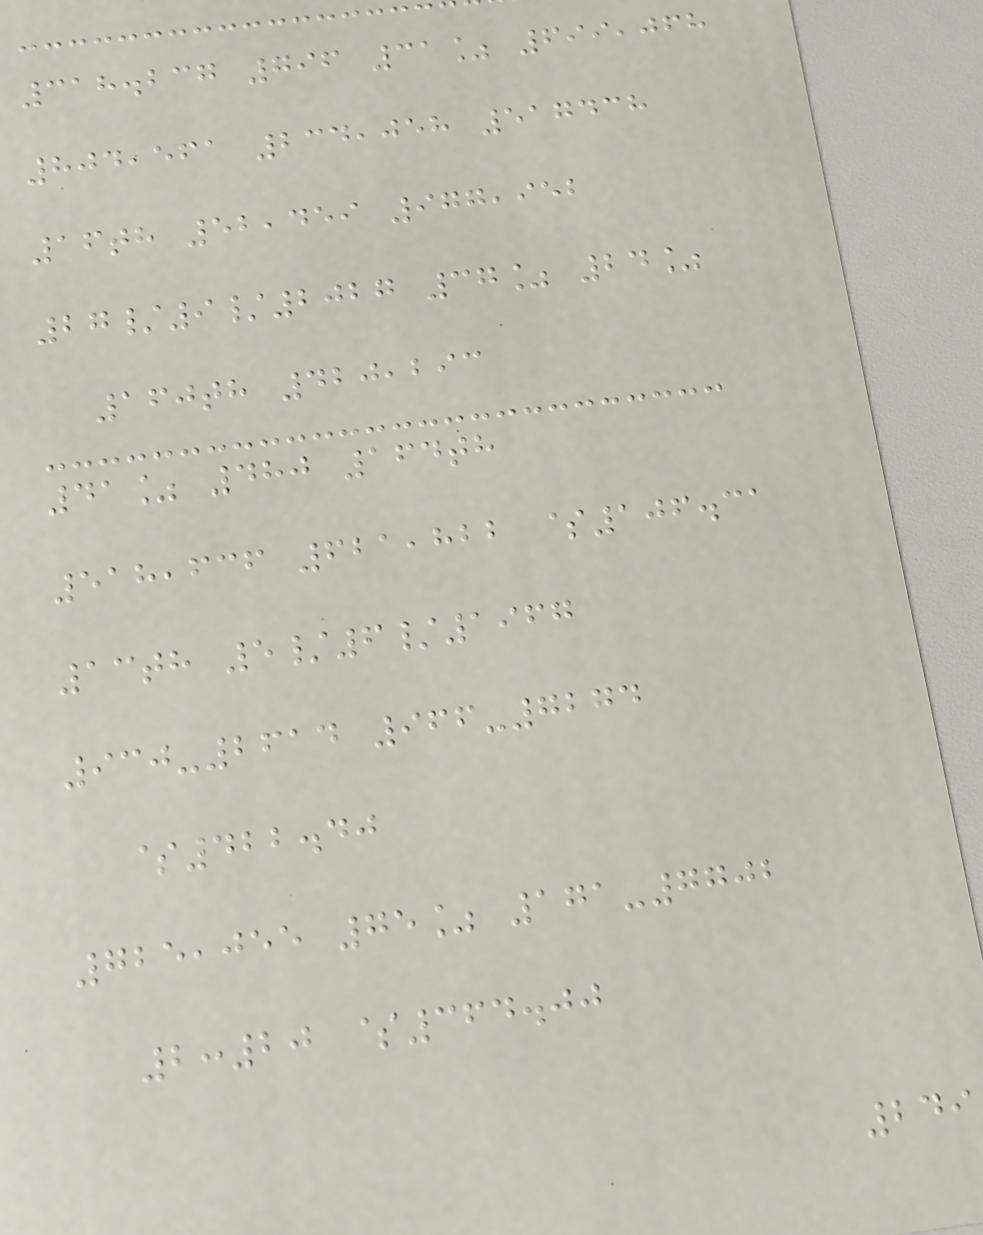318.237 796 31% 699,068
804,561 234,058 517438
16th 52,459 977,952
27/9/2027 37% 24%
160th 420,293
41% 480 164th
518,636 621,822 $106.31
13th 5/6/1967
930-2614 966-7274
$422.40
725,055 75% 171-7702
2:20 $364.00
249
